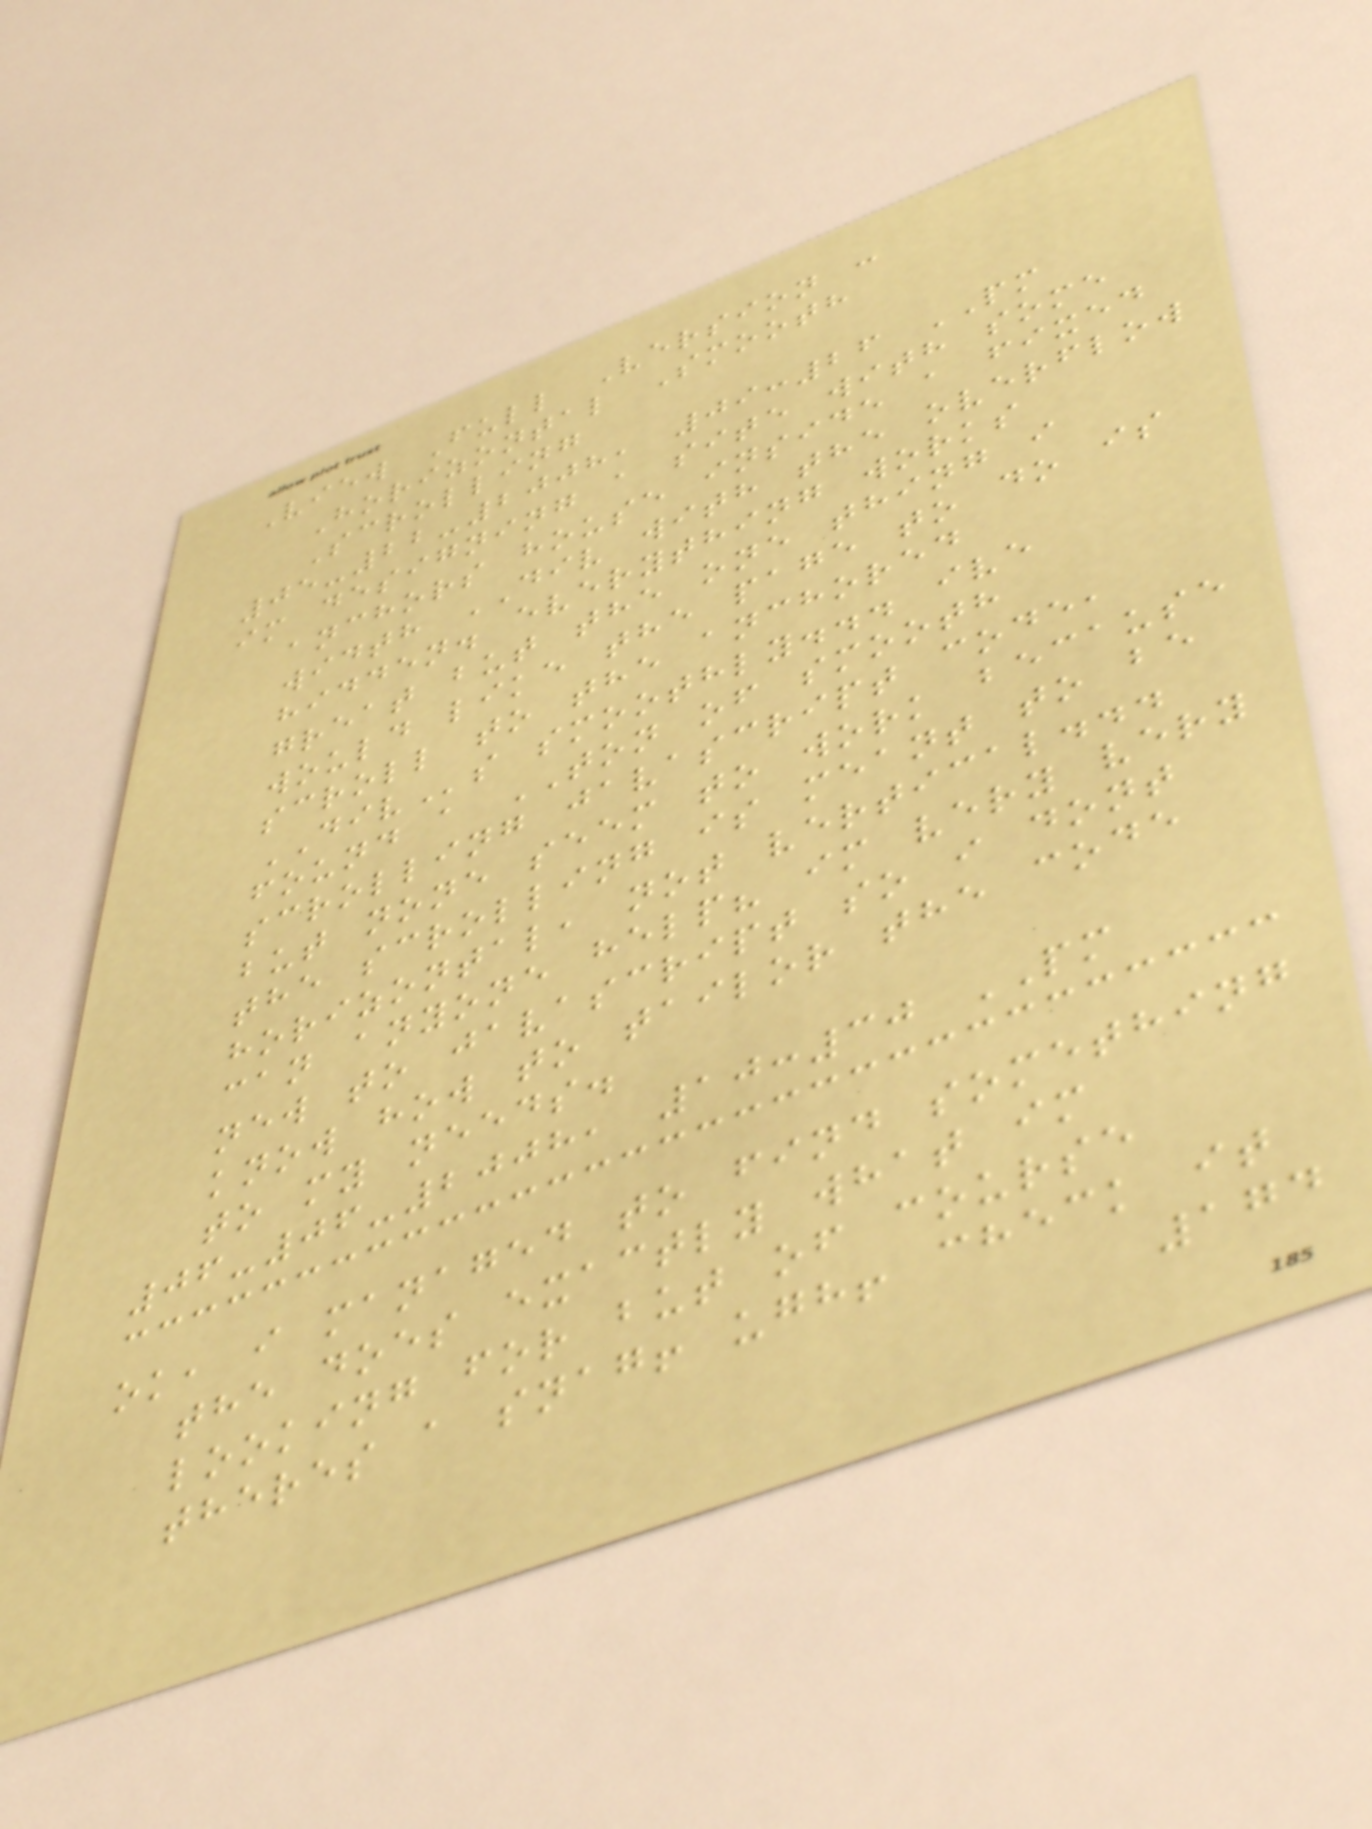View Full Version :
Horizontal Smooth
Scrolling
05-22-2008, 09:26 PM
im designing a site with some
anchors house inside a fixed
width DIV with the overflow
hidden. everything works
great but the one thing i
would like the page to do is
scroll to the anchored
DIVs smoothly... ive
found a TON of smooth
scrolling javascript code,
but none seem to work because
the scrolling is meant to be
horizontal, not vertical...
can anyone help? im very very
new to javascript so i dont
know how to tailor the code
to my needs.
06-06-2008, 10:30 PM
ok, i managed to find something
the does exactly what im
looking for but of course
theres a snag! ugh! check it
174
